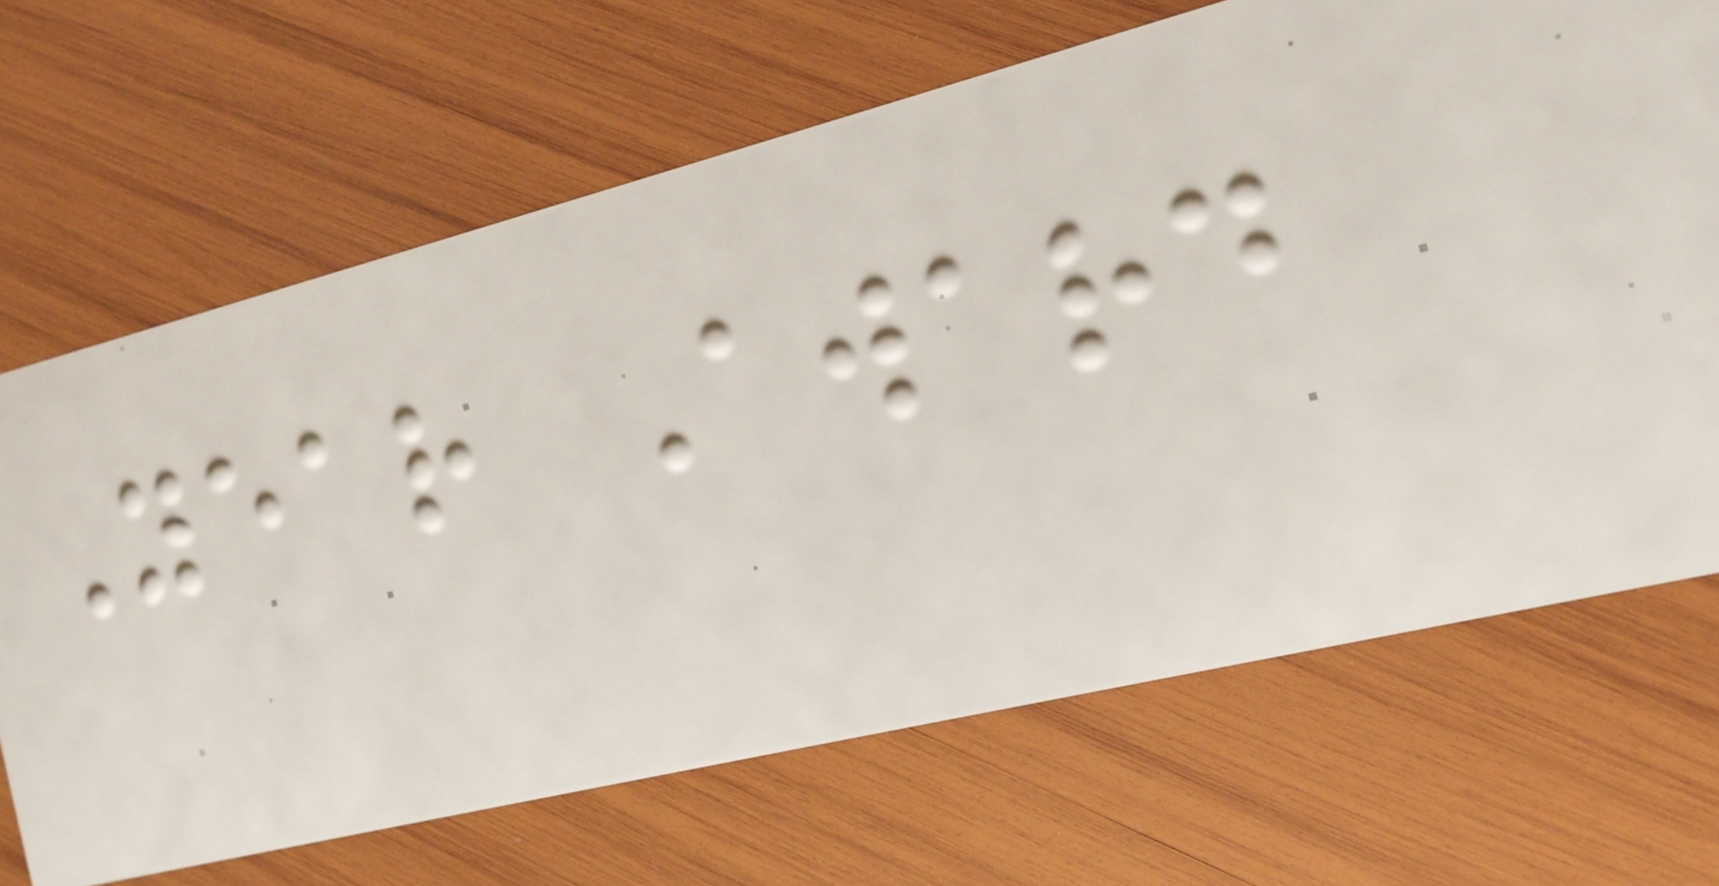Year Award
